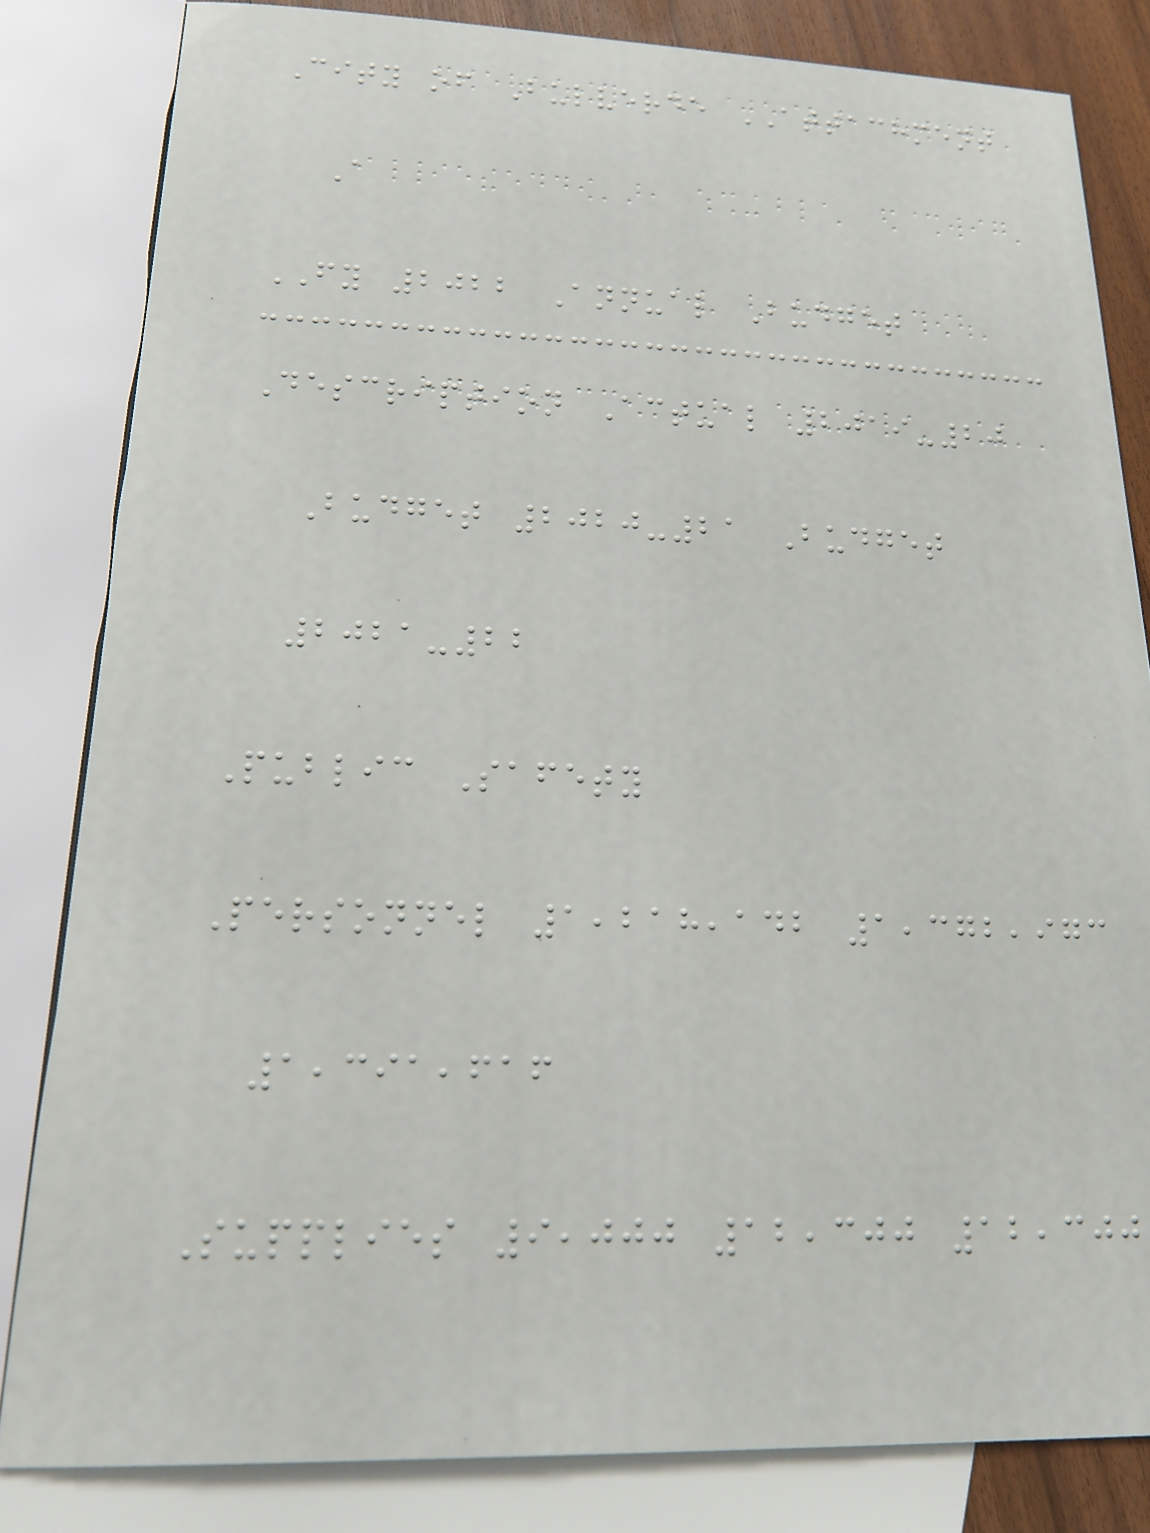City of Bulverde ATTACHMENT
A
FY 2022 Annual Budget
Description Actual 2019-20
Budget 2020-21 Budget
2021-22
Public Safety
Personnel 1,218,142 1,372,973
1,391,616
Supplies 9,000 12,300 12,300
